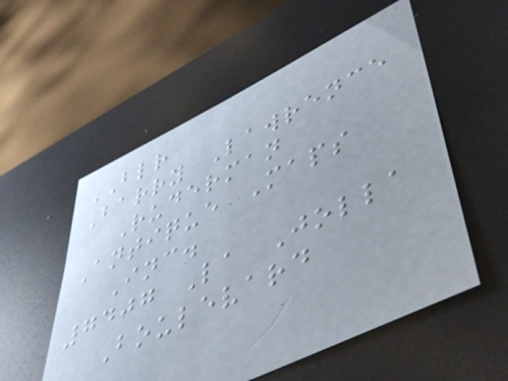BLR
Barry Lawrence
Ruderman
Antique Maps
Inc.
7407 La Jolla
Boulevard
